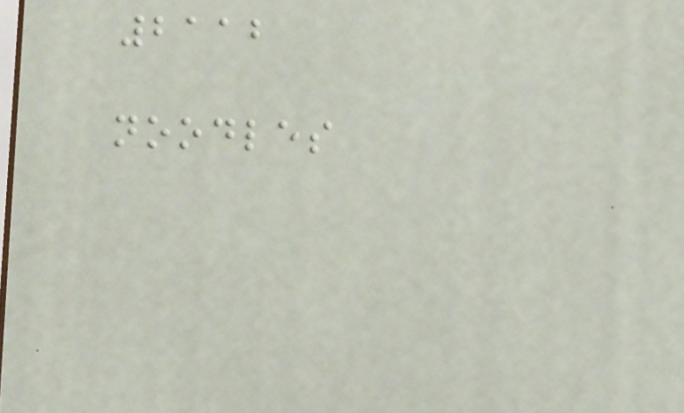2112
noodles
